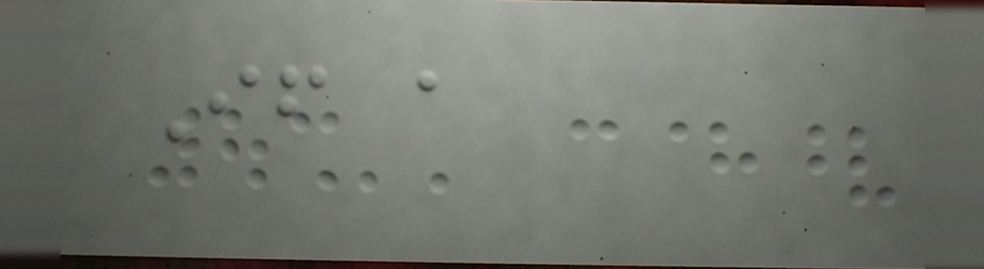If a
